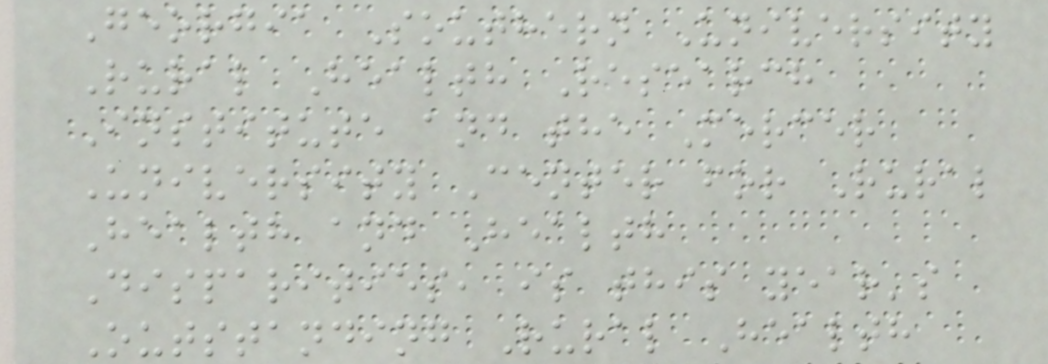Georgia Southern University
Rural Health Research
Institute and the Mercer
University Center for Rural
Health and Health
Disparities, is this year's
Outstanding Rural Health
